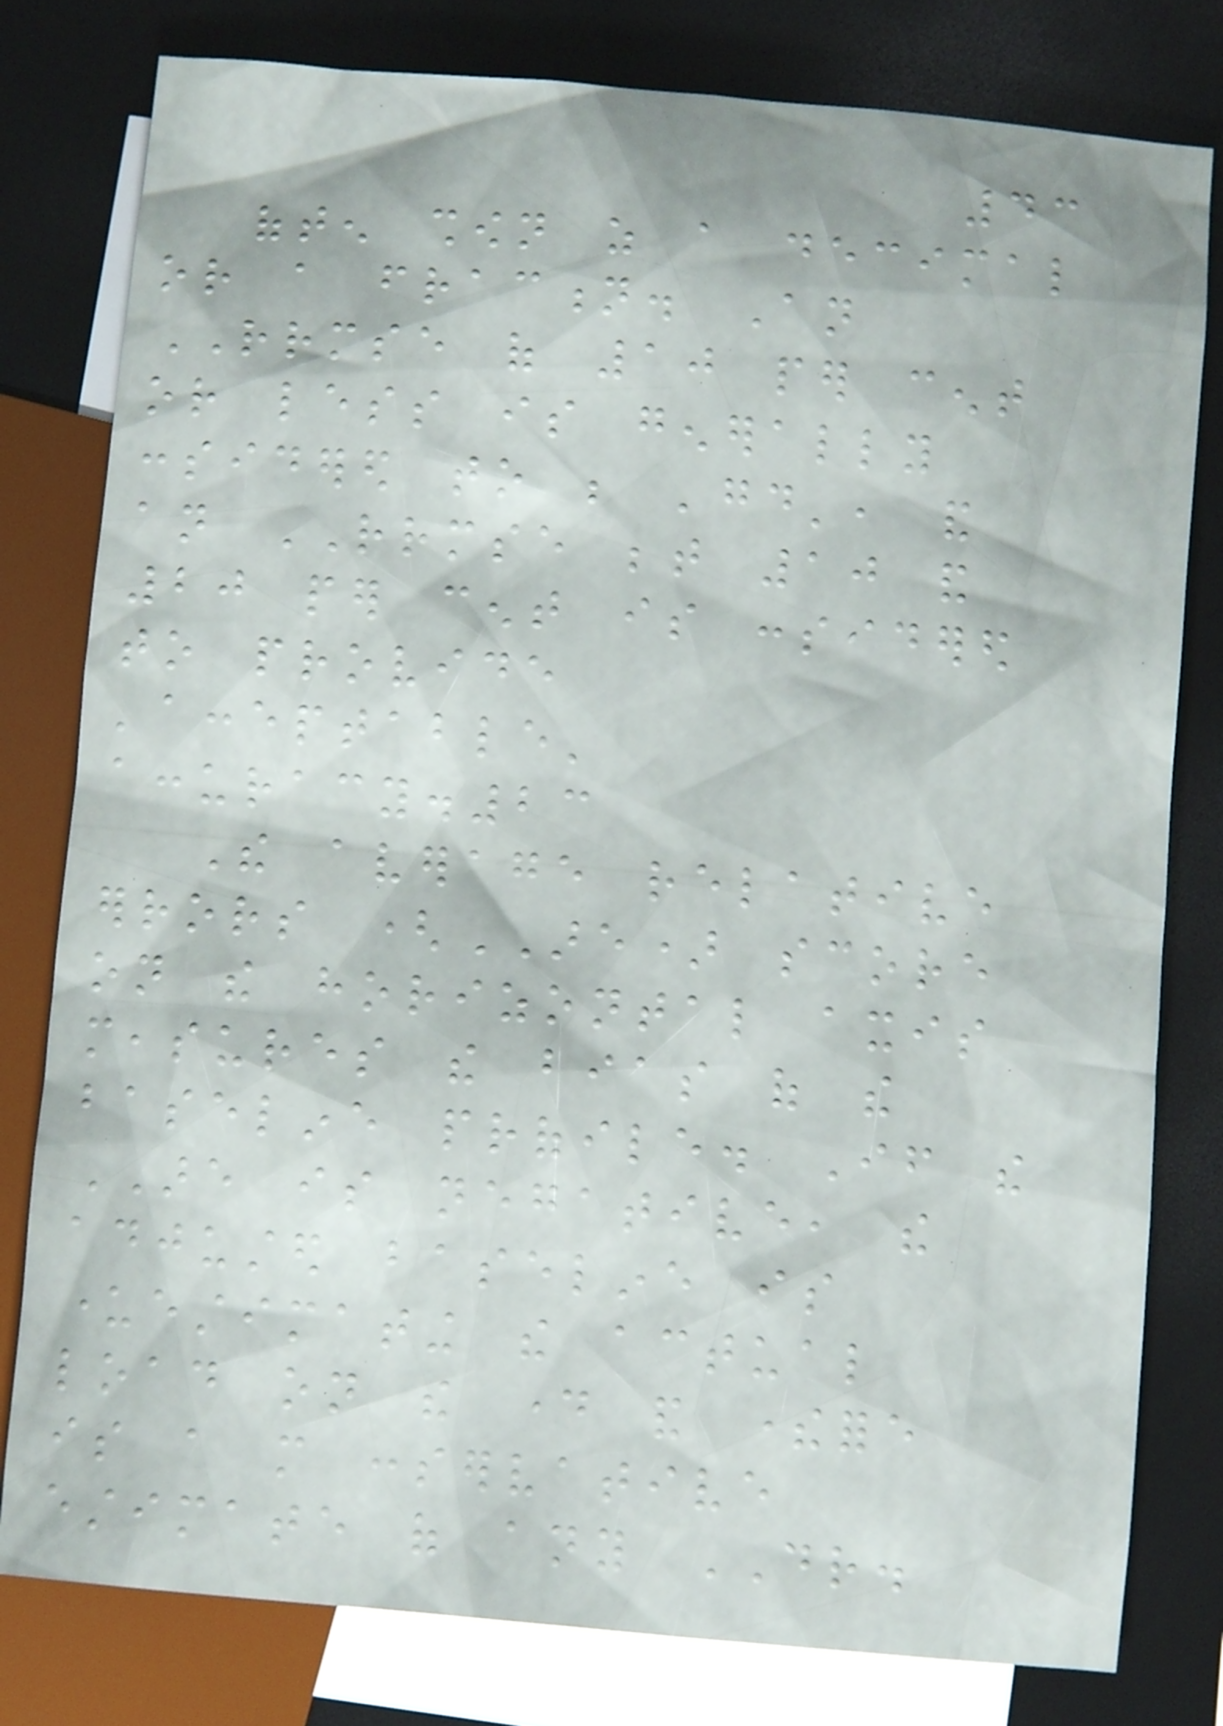43
often shown as a decimal
or a fraction. An
RRMSE of 10 per cent
or less is generally
considered to be 'good', and
an RRMSE between 10 and
20 per cent is considered
to provide
'acceptable'
accuracy.23
The average relative
errors (ARE) score
on the horizontal axis
measures the bias of the
baseline profile. If the
ARE is negative, the
adjusted baseline is
underestimating the actual
load on the day and therefore
is a more conservative
estimate of any DR.
